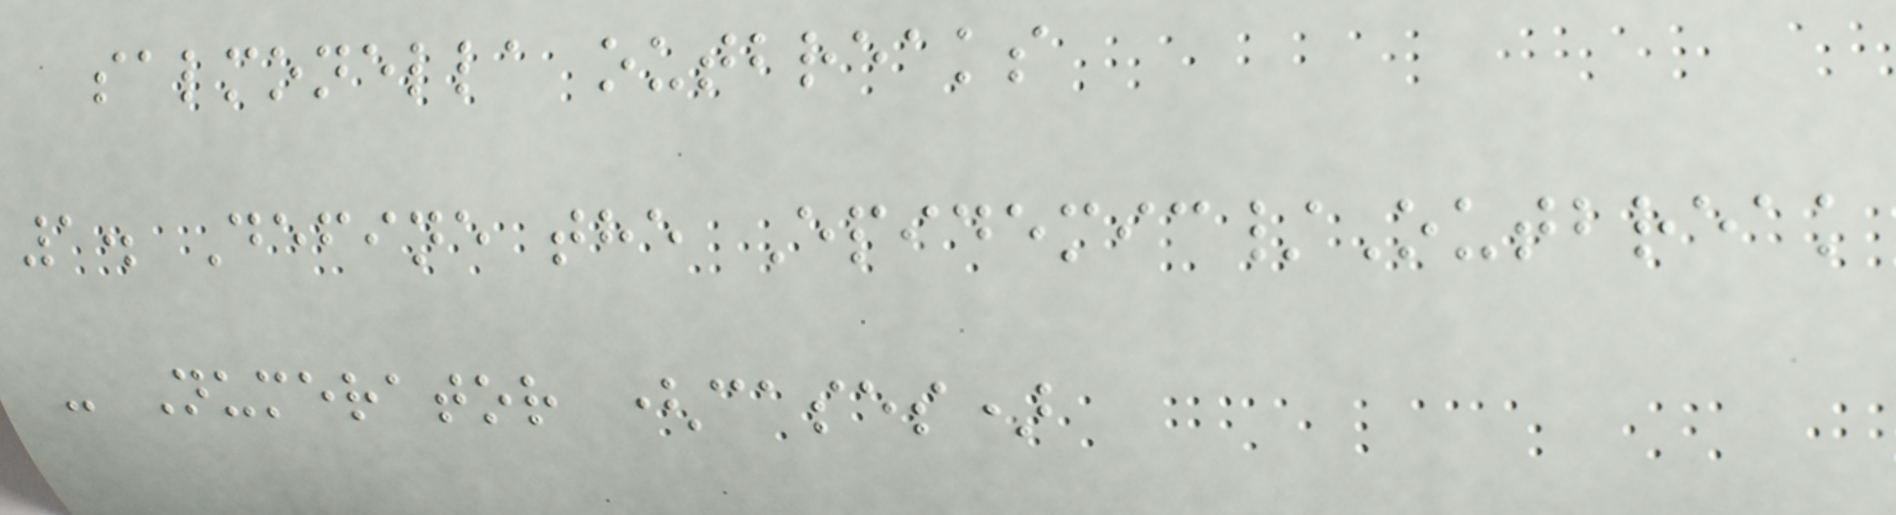salmonella outbreaks
1. Define the Epidemic/Outbreak
- Numerator (cases)
